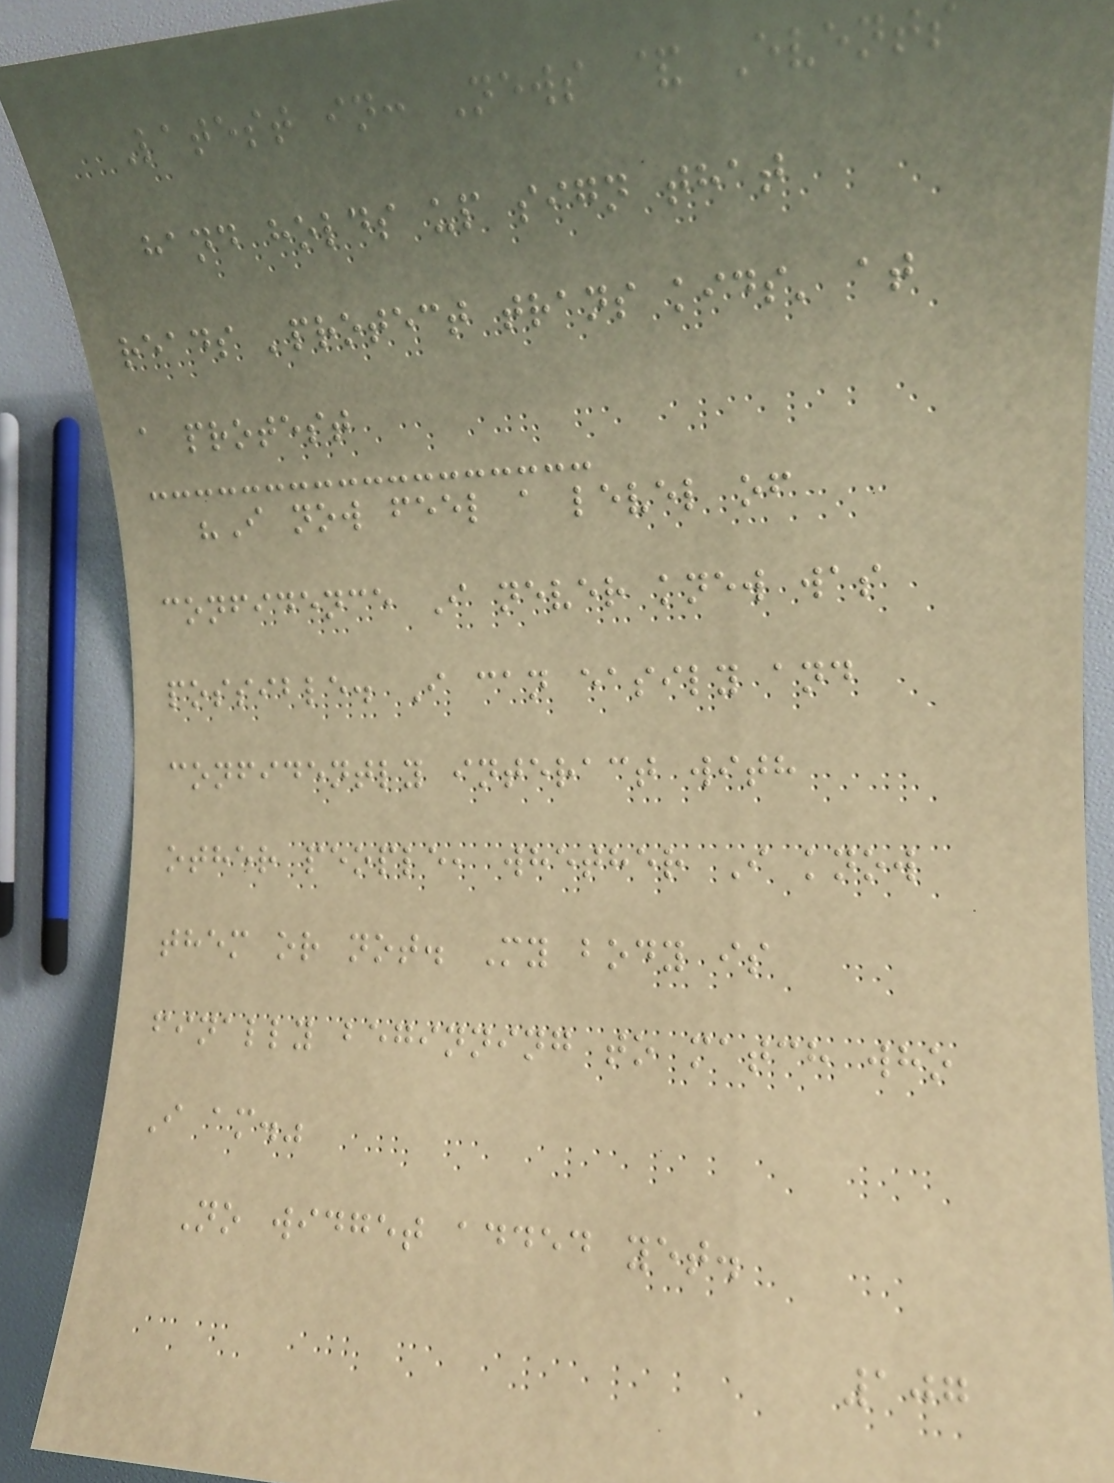Latest in: News & Events
hand holds up sign that
reads 'protect trans kids' at
a protest
"I now feel a level of
confidence I never knew was
possible. I can easily and
confidently interact with
other people, whether I know
them or not. My body is
finally beginning to match who
I am."
No widget added yet.
107
